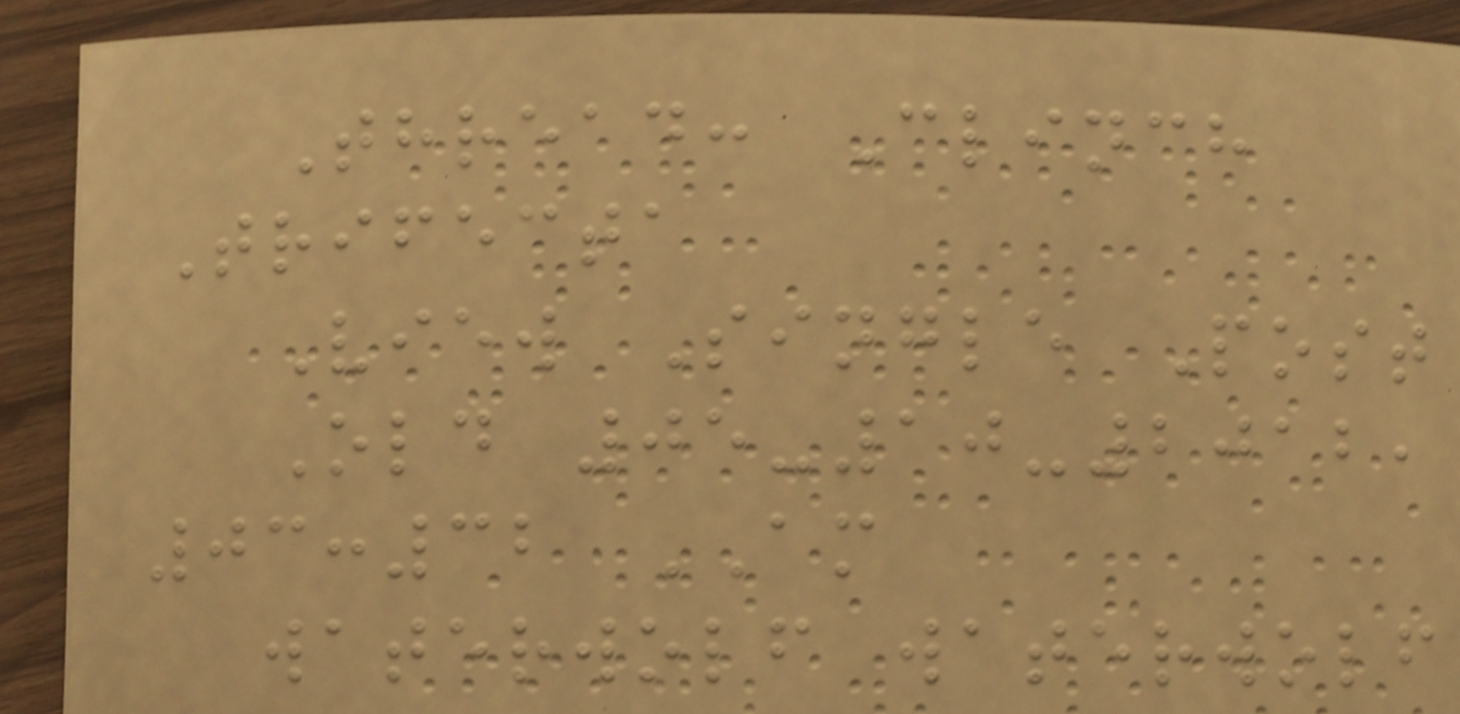Thread: Clinch
Trifecta
View Single Post
Old 05-10-2012,
03:32 AM
waterwolf waterwolf
